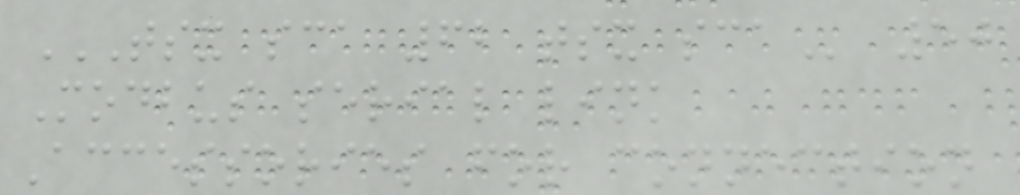TSX SCA 62 TSX SCA 50
Modbus serial link
Accessories for connection
